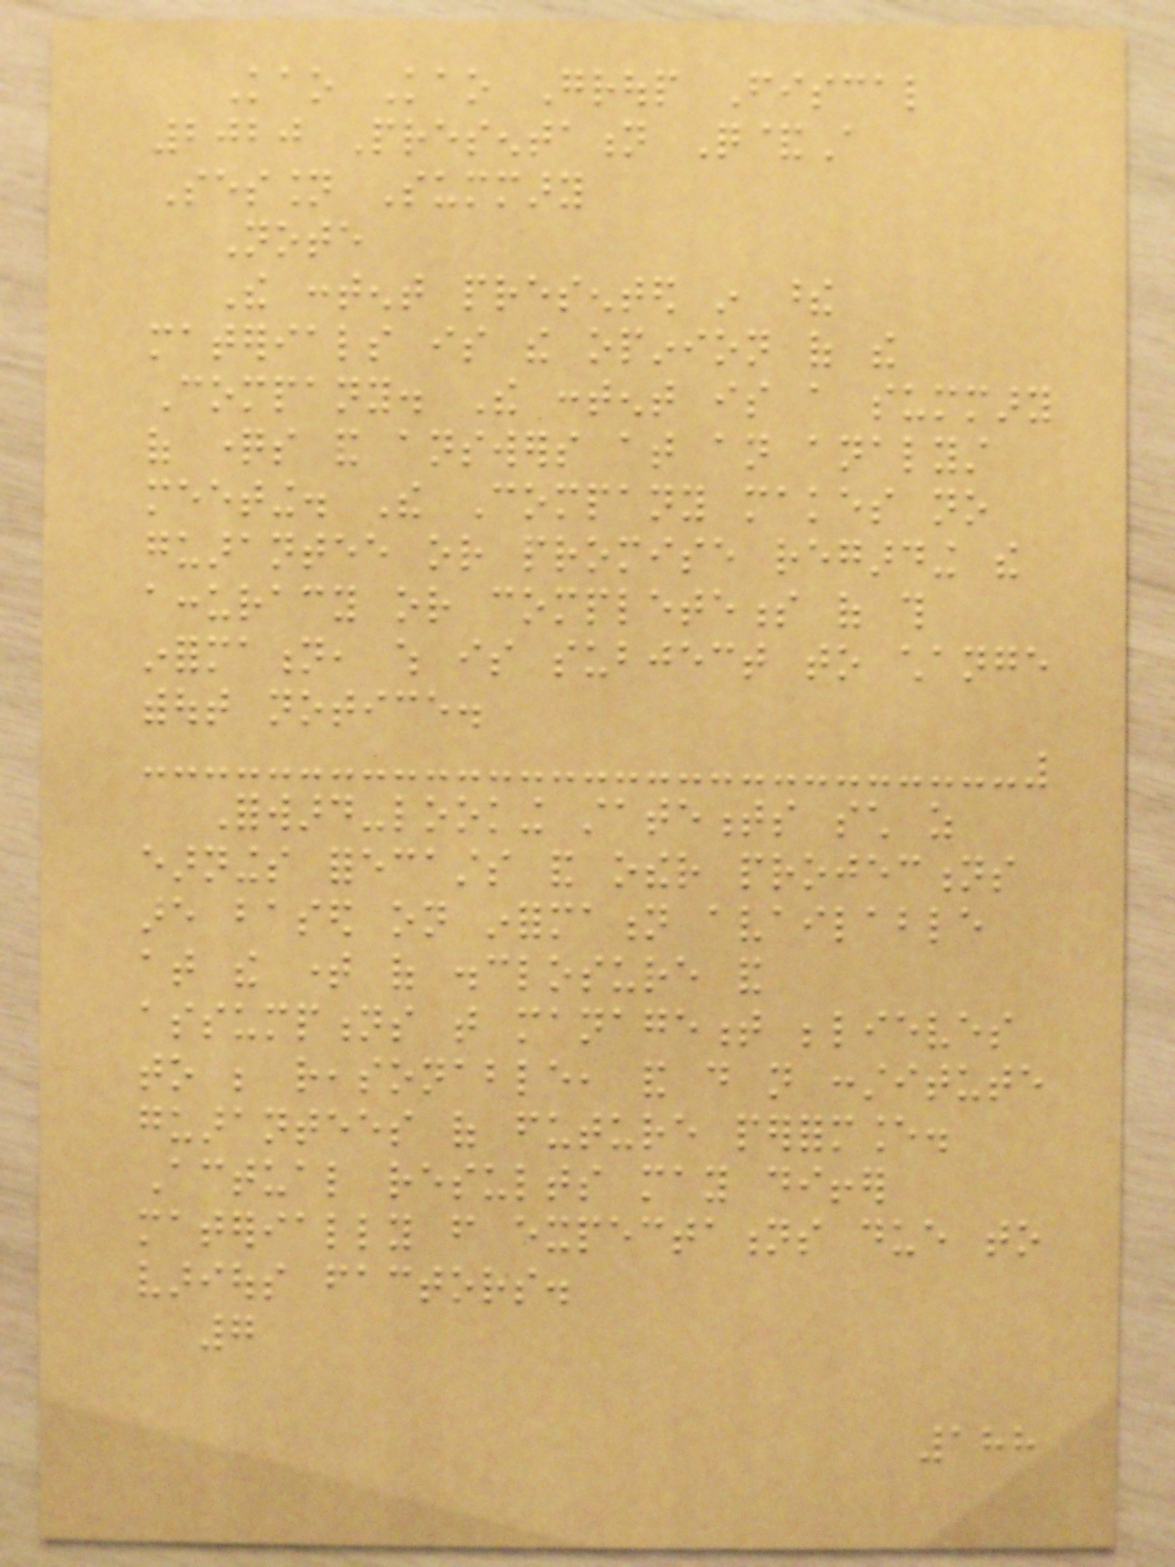Kao Kao Group Fiscal
2020 Presentation Q&A
Session Summary
Note
The content presented in these
materials is the opinion of the
Company. The content is a summary
of questions and answers at an analyst
meeting. The Company makes no
guarantee or promise regarding the
accuracy or completeness of this
information, which is subject to change
without notice.
Forward-looking statements such as
earnings forecasts and other projections
are based on information available
at the time of disclosure and
assumptions that management believes
to be reasonable, and do not constitute
guarantees of future performance.
Actual results may differ
materially from expectations due to
various factors.
7
188
